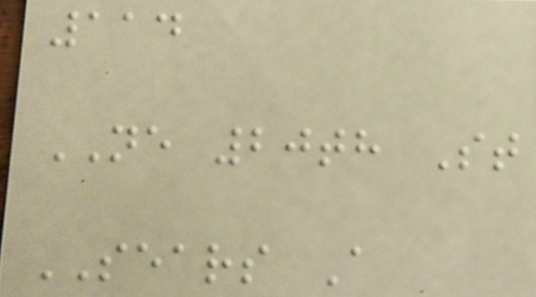114
NE 20th St
SEARS A
